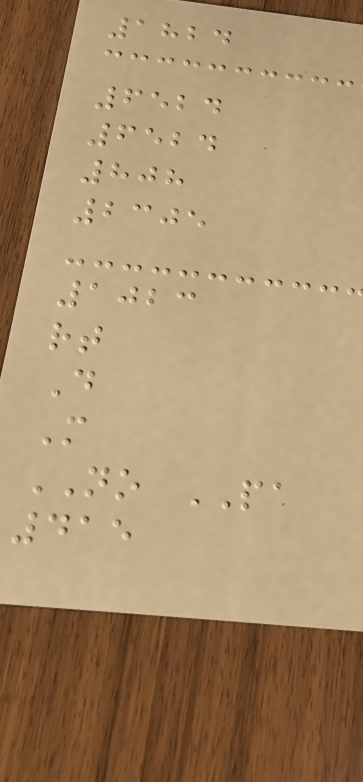1824
6524
6524
808
2305
1023
rt
D
M
NO PA
415
